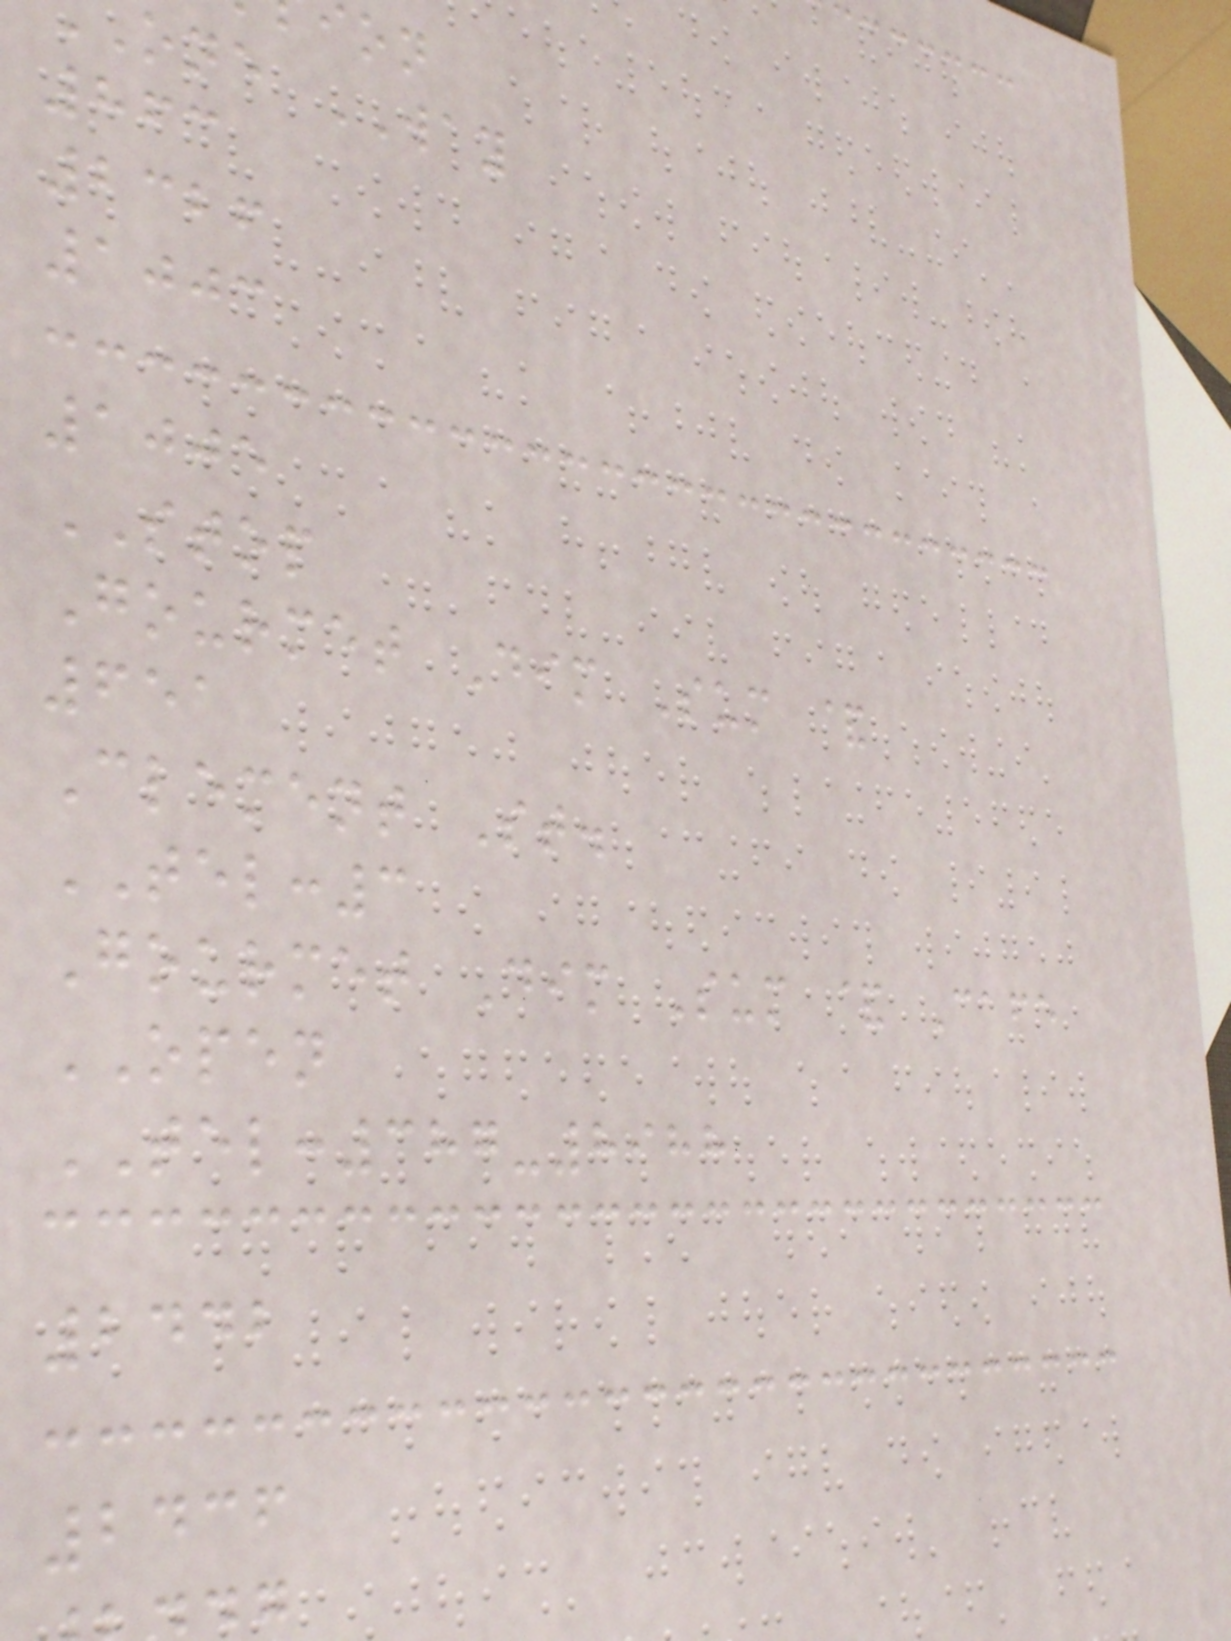one WAY
863
2326
1003
1005
STOP
Gourmet Dim Sum &
651
Clement St.
TEL:3
Gourmet Dim Sum & Cafe
OPEN
TEL:387-8988
2442
2436
